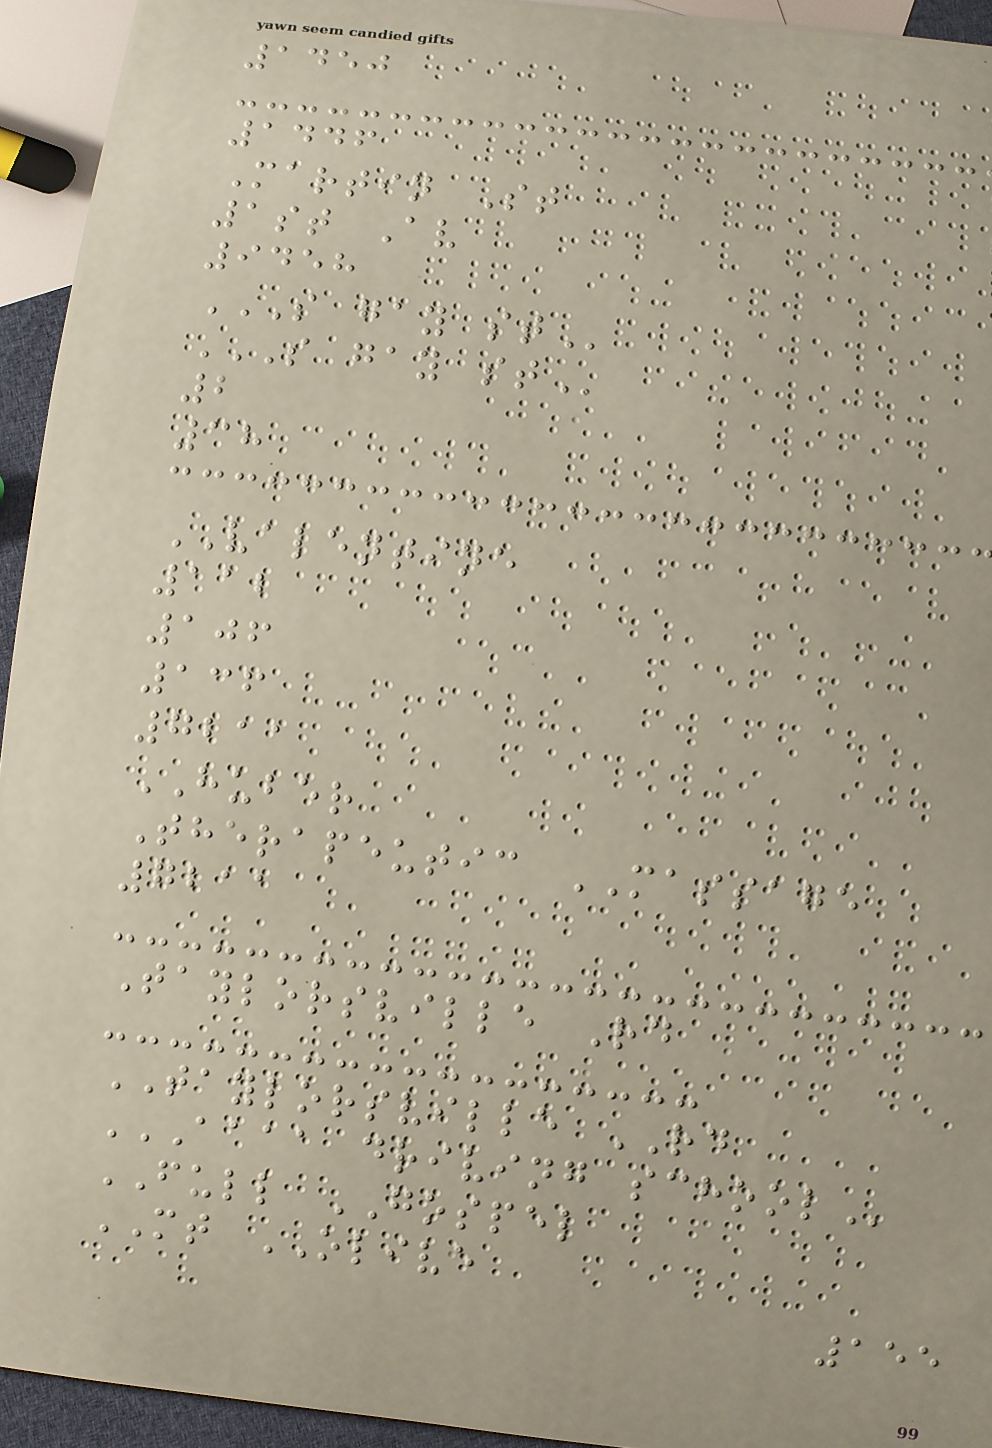1450
1446
Martin St
1st Av
9458
S GAY ST
S GAY ST
2
38
VALENTINE
112
106
136
7211
HUBER
Therapeutic MASSAGE
7211
Taylorsville Rd
TAYLORSVILLE RD
AAAA DRIVING SCHOOL
FULL GOSPEL
MT OLIVE
155
